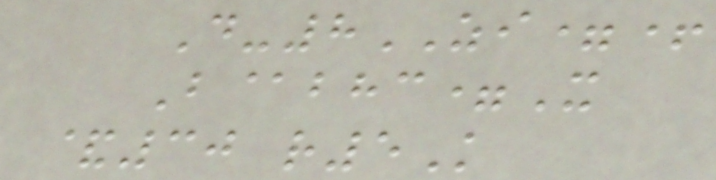D-8ZI=+
B@bhc=X
&30 r5K
